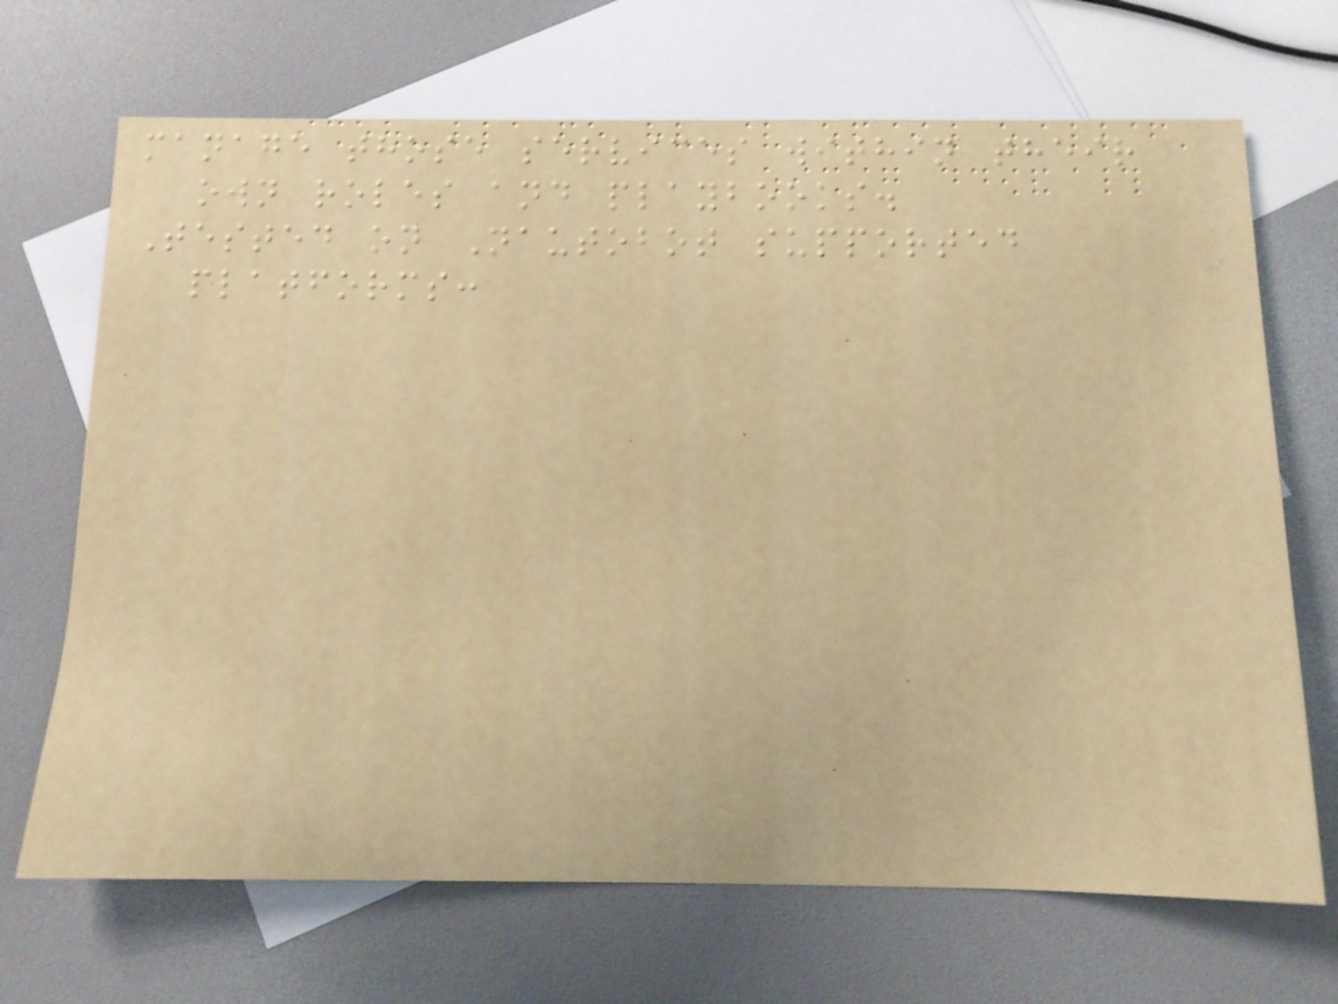manage those services within their
own roles and playbooks.
Tested on Nautobot supported
platforms:
